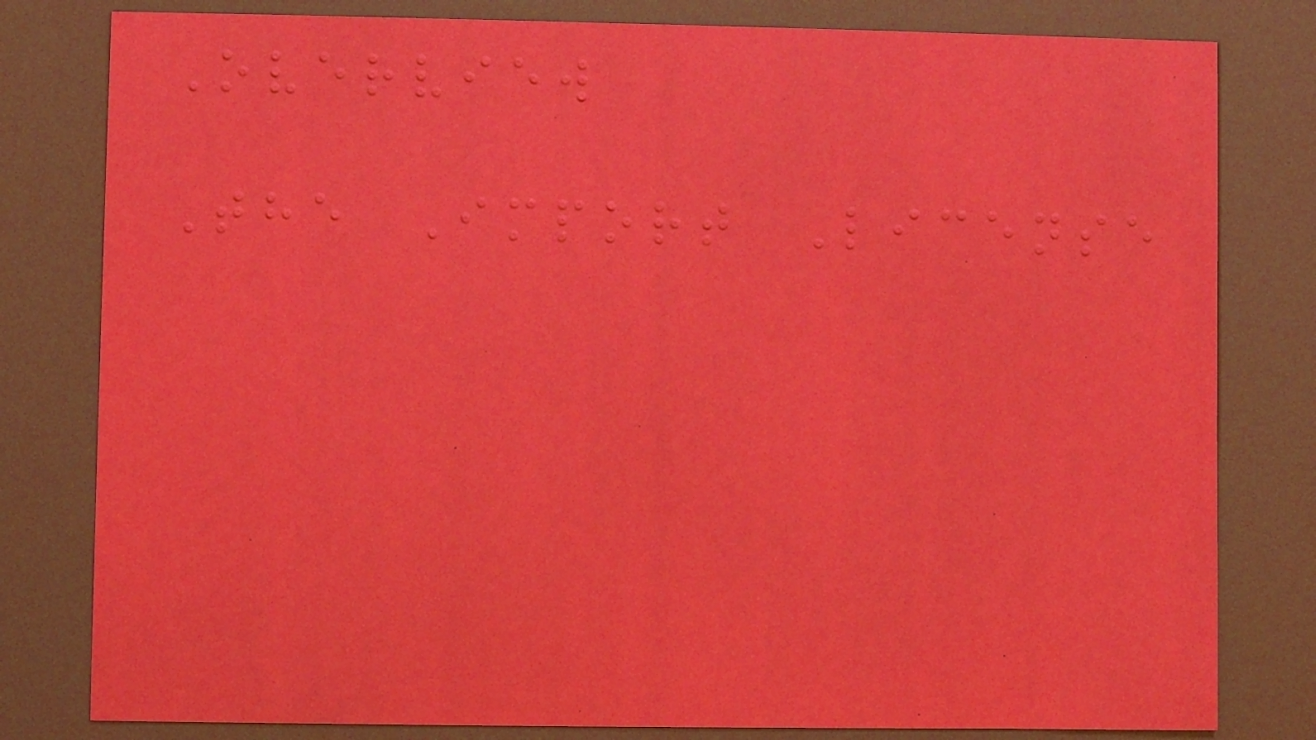Overview
The Import License
